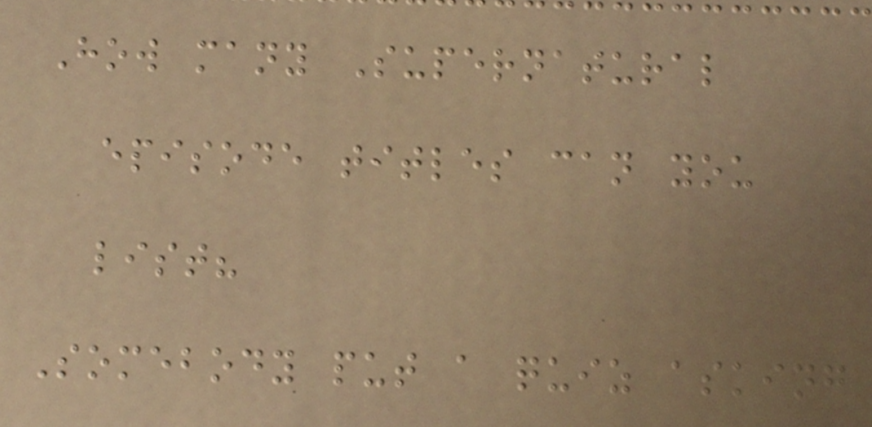How many Supernatural
episode titles can you
list?
Somebody put a quiz asking
